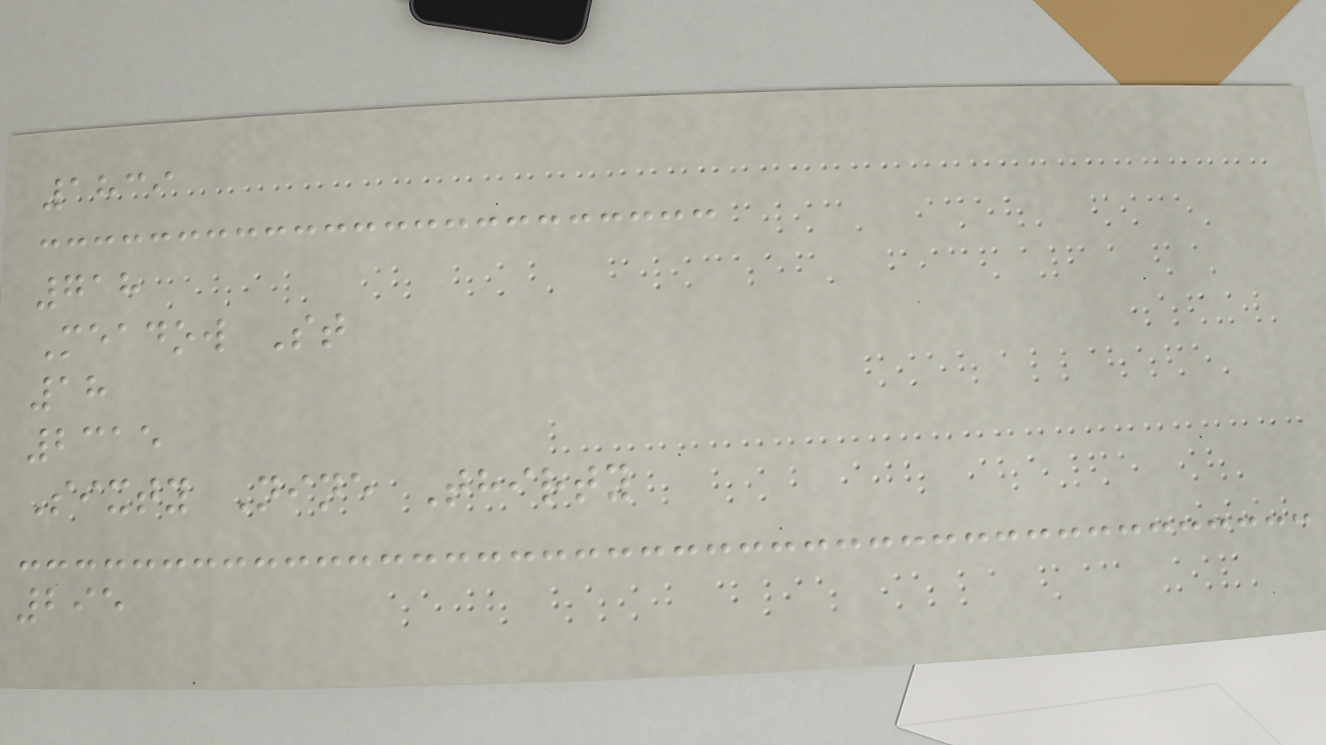1839
718
Meadow St
18
2315
Sixty Nine Thirty
295
